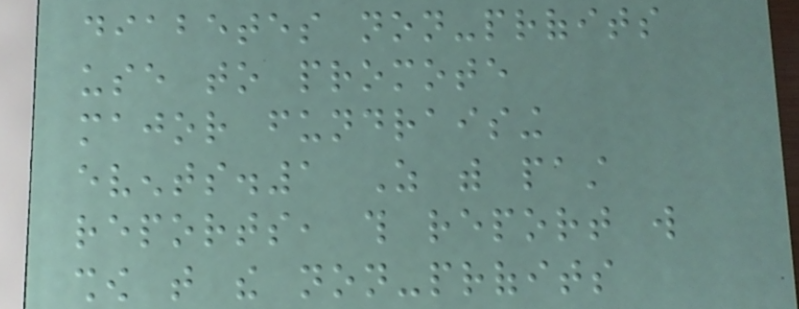diabetes non-profits
use to promote
major fundraising
events.1 As with past
reports, this report will
show that the non-profits
